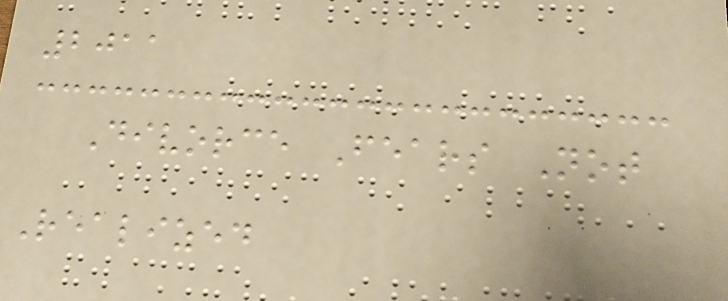2011
Divorce Fears Not
Realized
